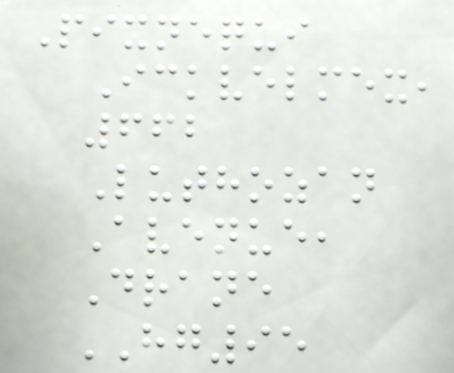Pixnequi
Ickvelmex,
662
Luthozan
Avenue,
Drane
HG95
